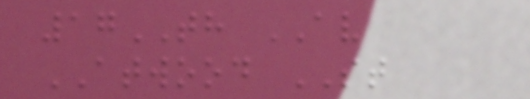17TH AV
ATWOOD ST
